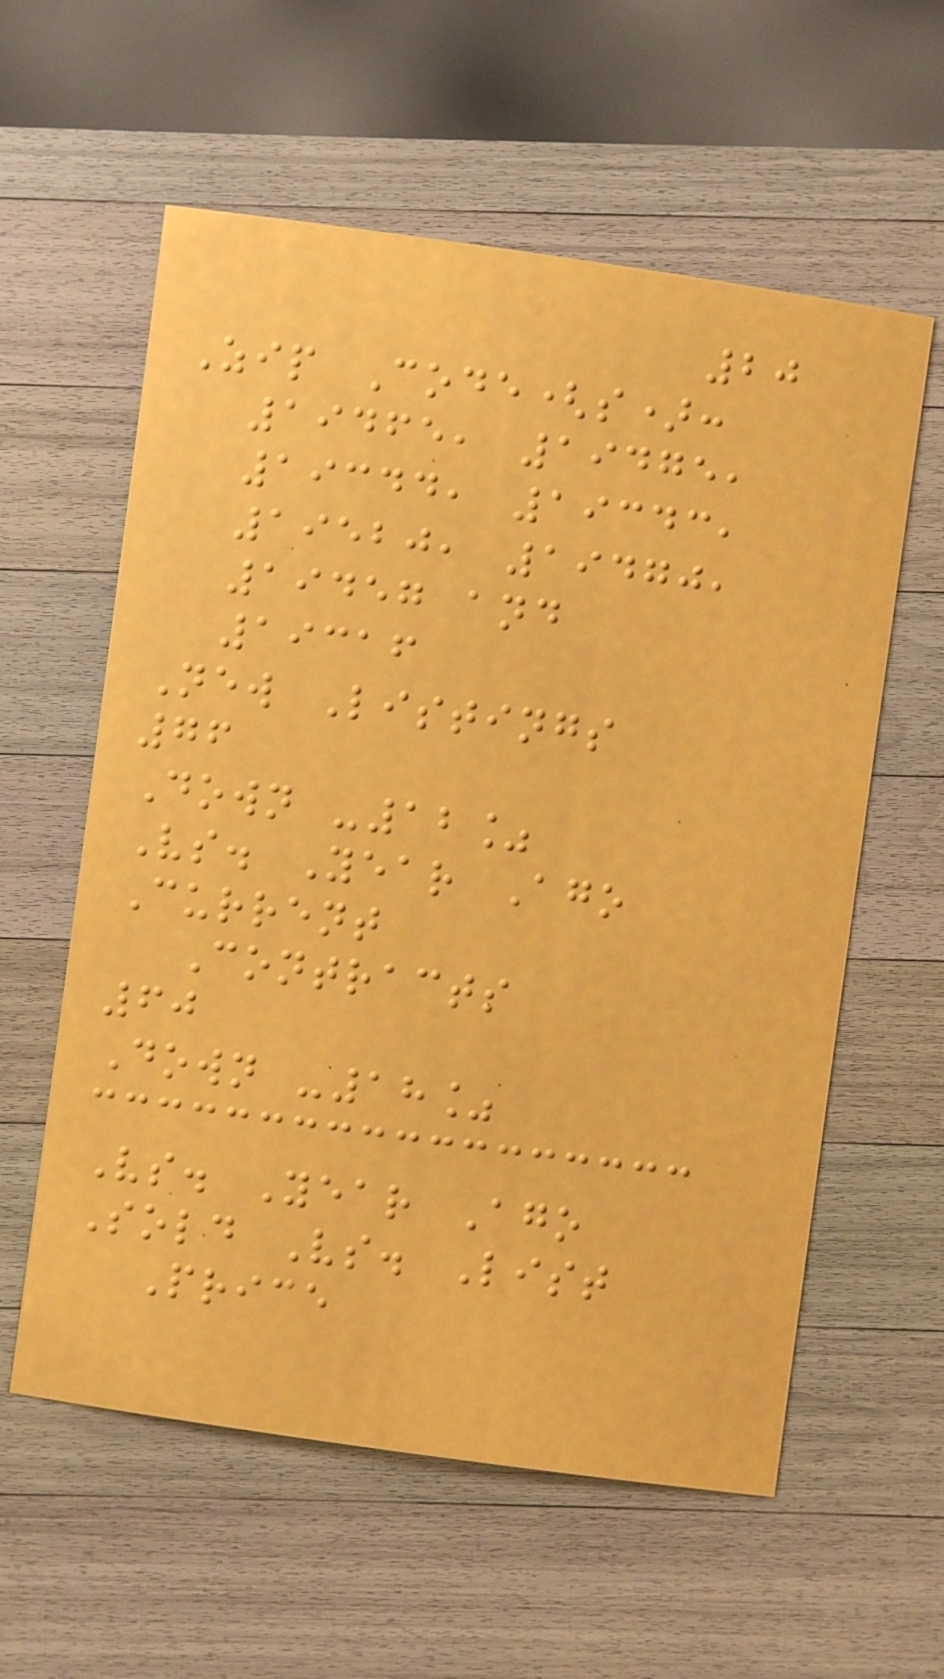20
Zip Code(s):
19465, 19475,
19344, 19343,
19520, 19470,
19457 and
19316
New Listings
76
Down -12%
Vs. Year Ago
Current
Contracts
60
Down -18%
Vs. Year Ago
Sold Vs. List
Price
